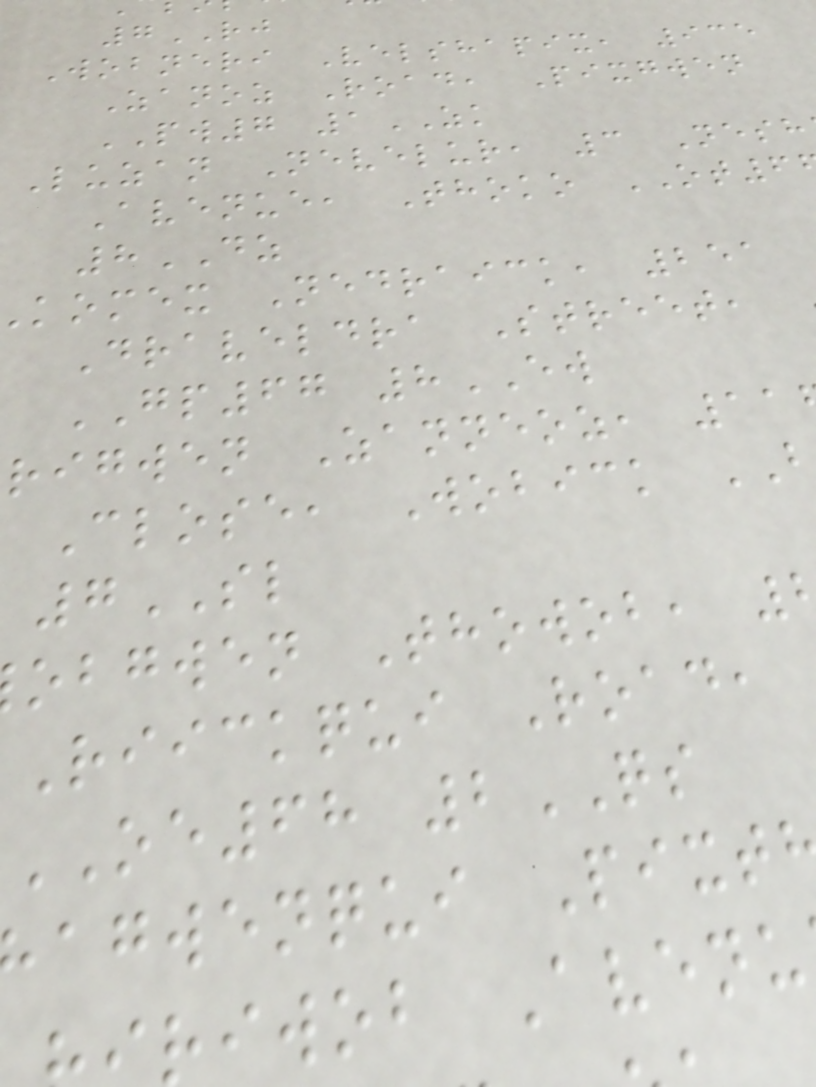7RJ
Wobneri Velshapix, 935
Zanoz Road, Pixgwen
PW7 1ZK
Luzan Nevelur, 3 Nesh
Avenue, Thoko OT6
8DZ
komex Nedraick, 251
Draveldra Street,
GP67 8EW
rigwen Zanneoz, 11
Close, Wobick
7SL
obgwen Thowob,
Riickqui Road,
OE68 2QS
agwenqui Pixt
riwob Avenu
